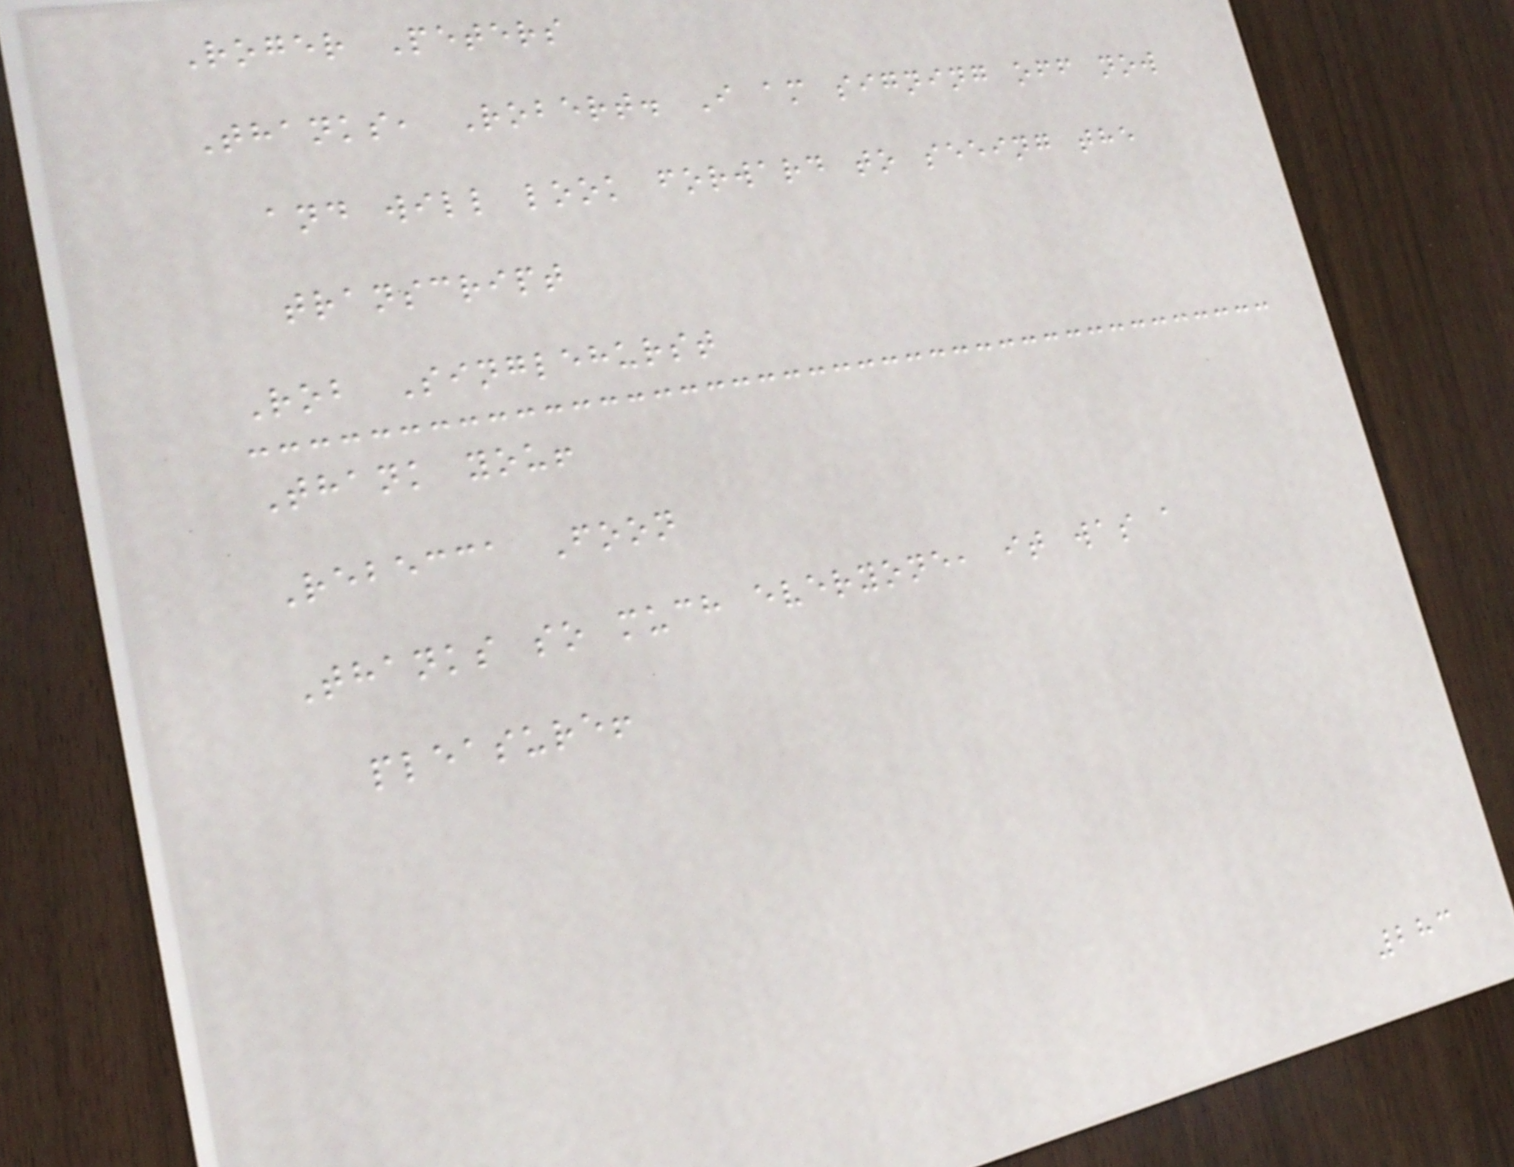Roger Peters
Thanks, Robert. I am signing off now
and will look forward to seeing the
transcript
Rob Singlehurst
Thank you!
Rebecca Foon
Thanks so much everyone, it was a
pleasure!
283
